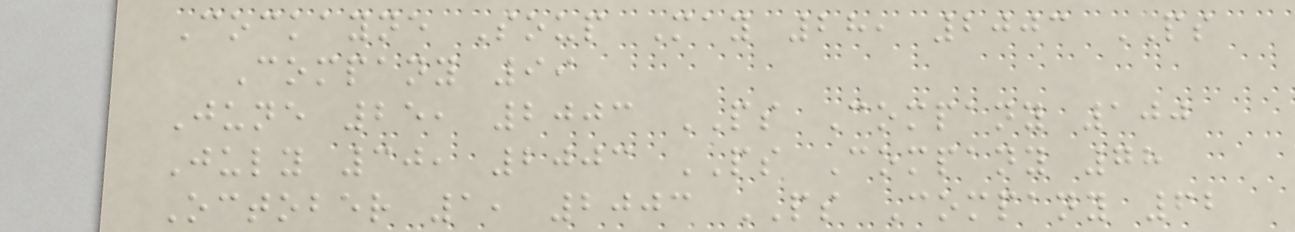Cockayne Soup May 28, 2003 PS
Company 99
June 25, 2003 PS Company 100
July 30, 2003 PS Company 78
October 1, 2003 PS Company 62
